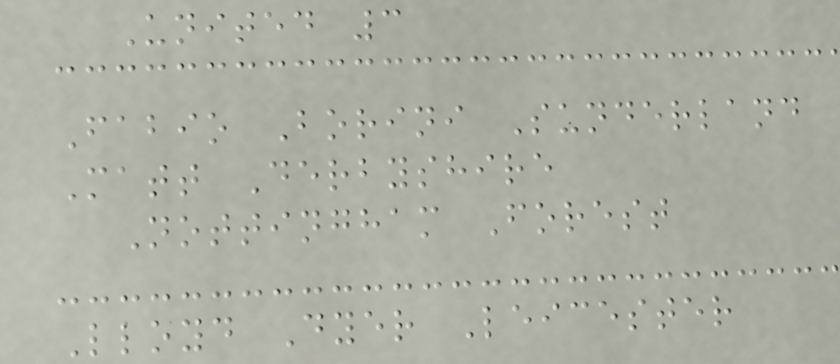United 3
Fabio Borini Sunderland
Matt Derbyshire
Nottingham Forest
Lloyd Dyer Leicester
